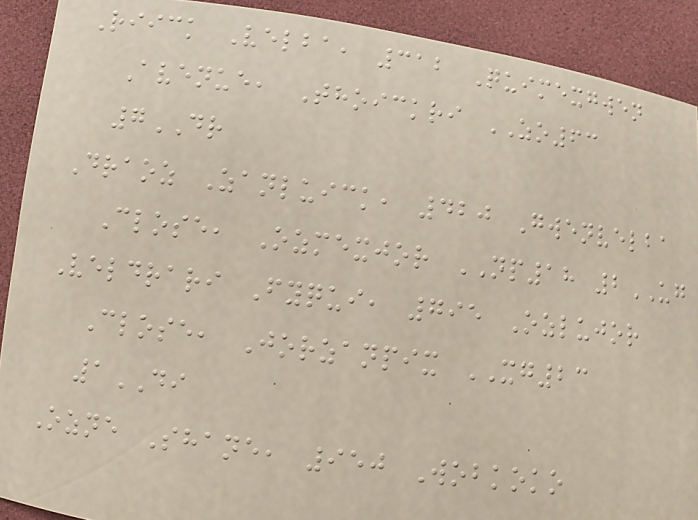Riick Velba, 312 Quimexgwen
Avenue, Thoickri ZO63
7DR
Draoz Zanluick, 420 Gwenvelba
Close, Ozmexjor NP18 2UG
Veldrari Fyqui, 795 Ozlujor
Close, Jorzanpix XG23
1DI
Ozne Shane, 950 Wobkoko
